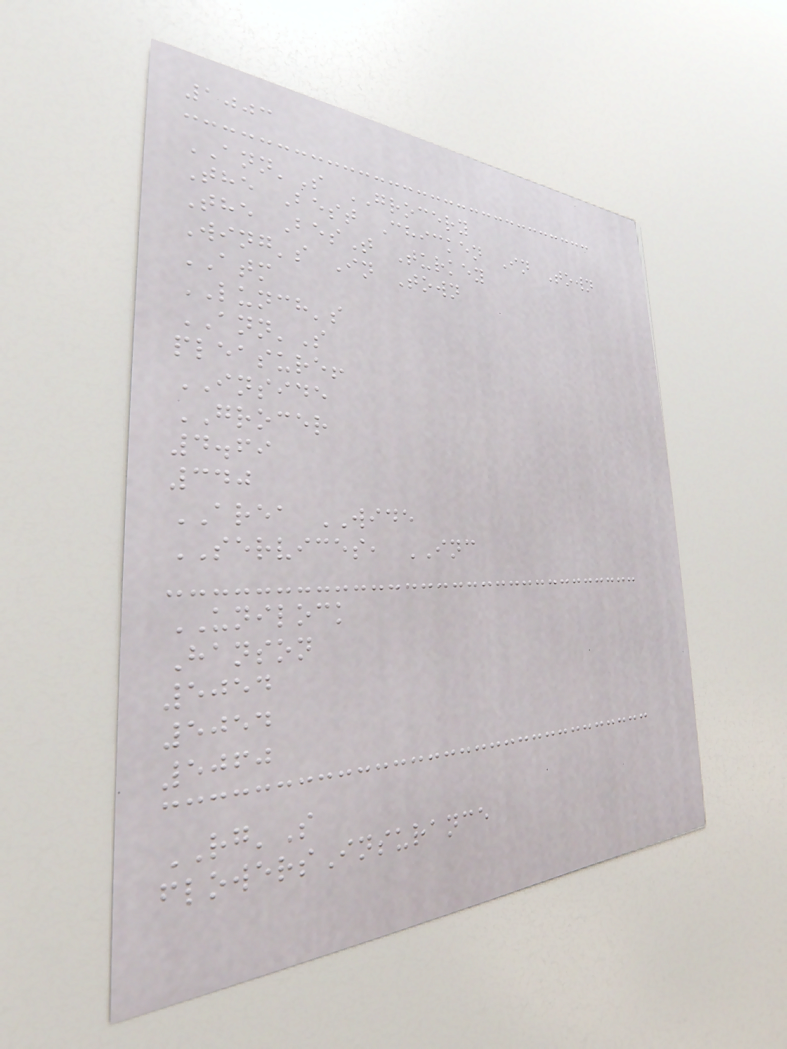1003
ANN'S GROCERY
The Best Chicken In Town
The BesT Turkey
Wing's In Town
ATM
LUNCH's
ANN'S
pleasure!
INSIDE
GROCER
4.69
340
AREA WIDE
SERVICES, INC
UNILOCK
Hanson
5054
5054
5060
RG'S
flowersInsurance
